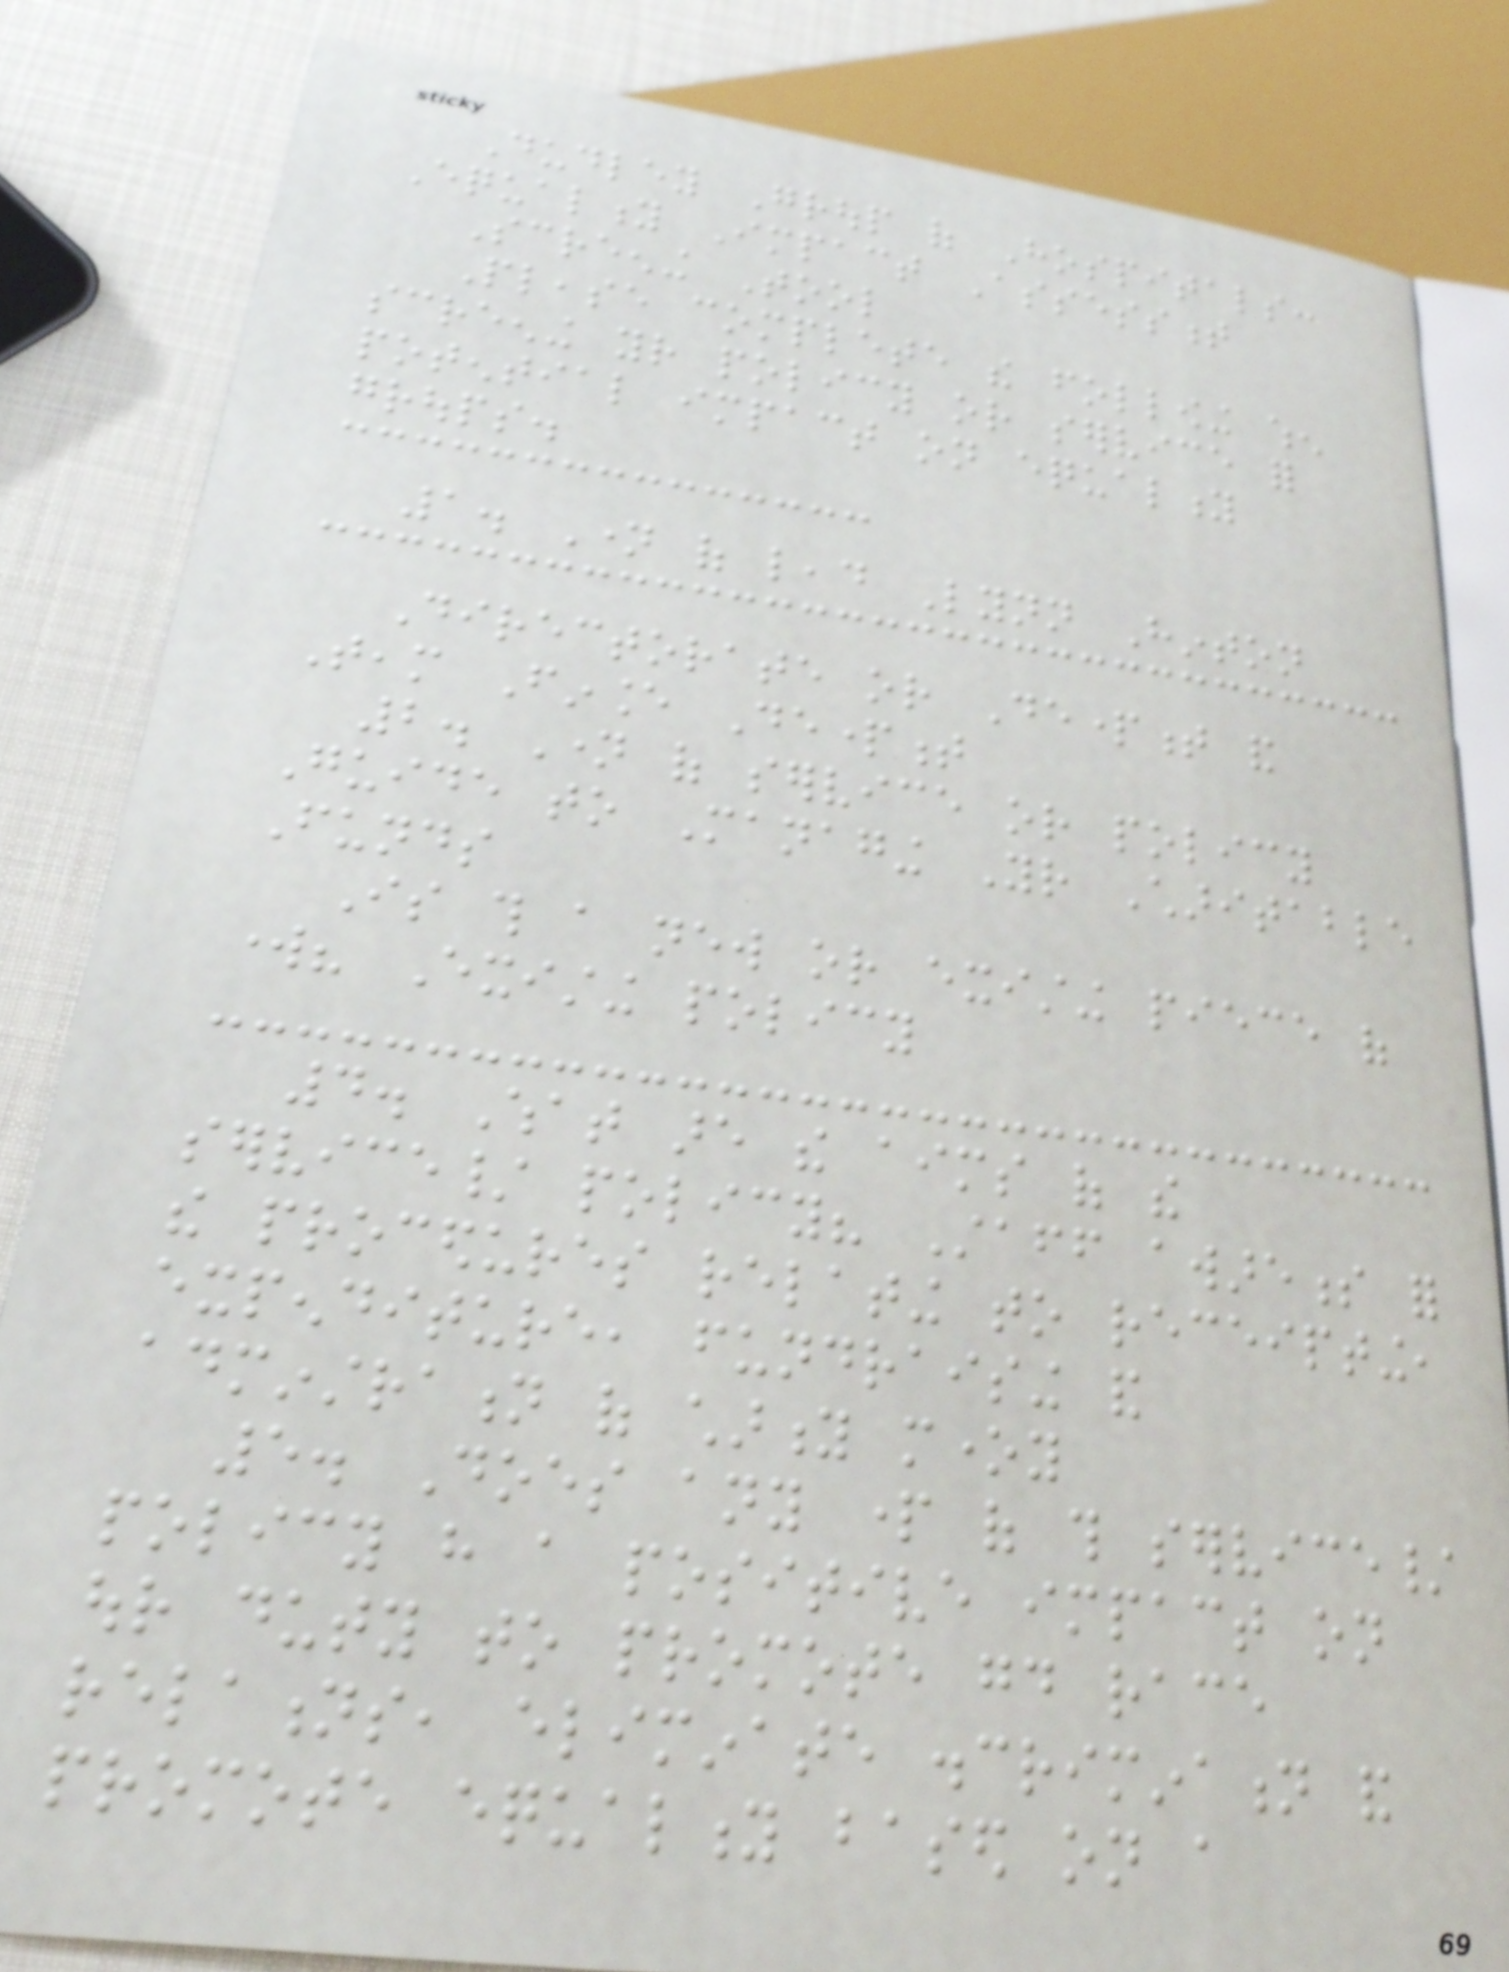Dudley Group of Hospitals:
Equality Impact Assessment
Screening Tool
Please complete the following when
screening your policy or service for
potential impact on equality
groups.
1. Name of lead Lynn Hinton
Directorate or Department and
Team Finance Department
2. Name of service or policy
Guide to Managing Your Charitable
Funds
Is this a new or existing piece of
work? Existing policy
4. What are the aims of the
service/ policy? Staff awareness for
the procedures relating to receipting,
expenditure, fundraising and
adminstration of charity money
5. Does any part of this service/
policy have a positive impact on
our duty to promote good race
relations, eliminate discrimination and
promote equality based on a
